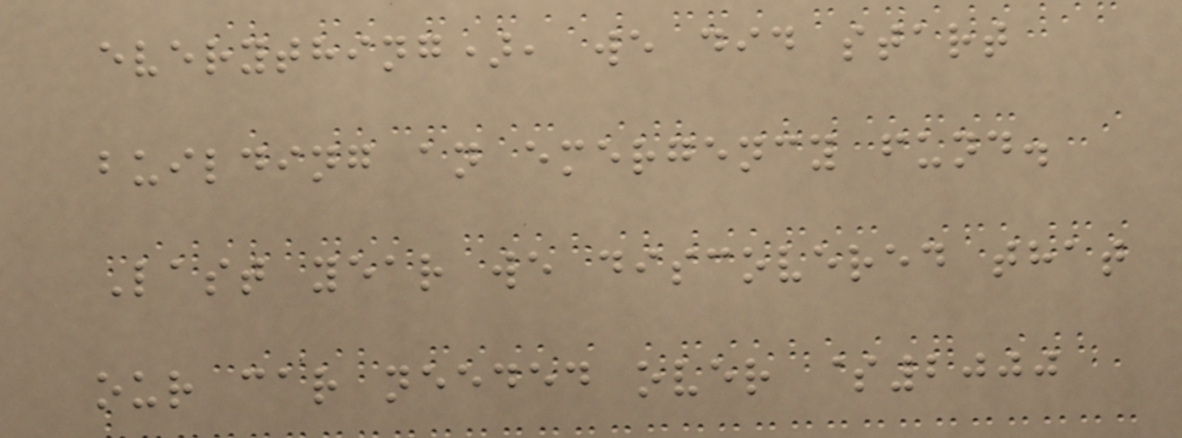everything), we did start
building an emergency fund.
Last year we discovered that
our car needed over $2000
